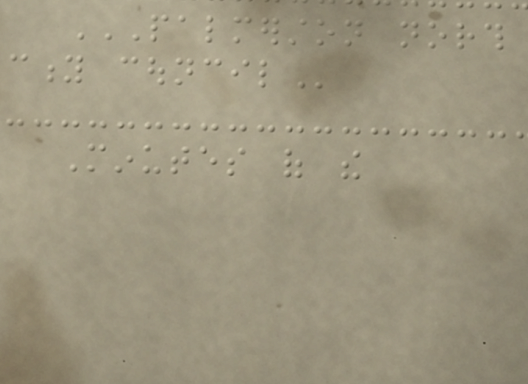PALMERSTON NORTH
CITY COUNCIL
Minutes of the
